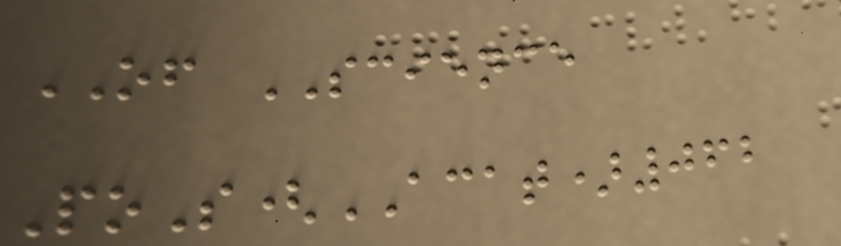OF SCIENCE
PoS(ACAT)062
